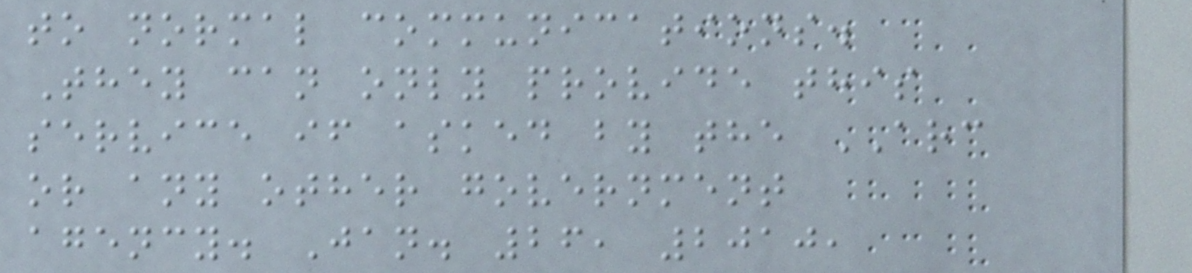to normal communications.
They can only provide this
service if asked by the ARC
or any other government
agency. Jan. 26, 2010,
